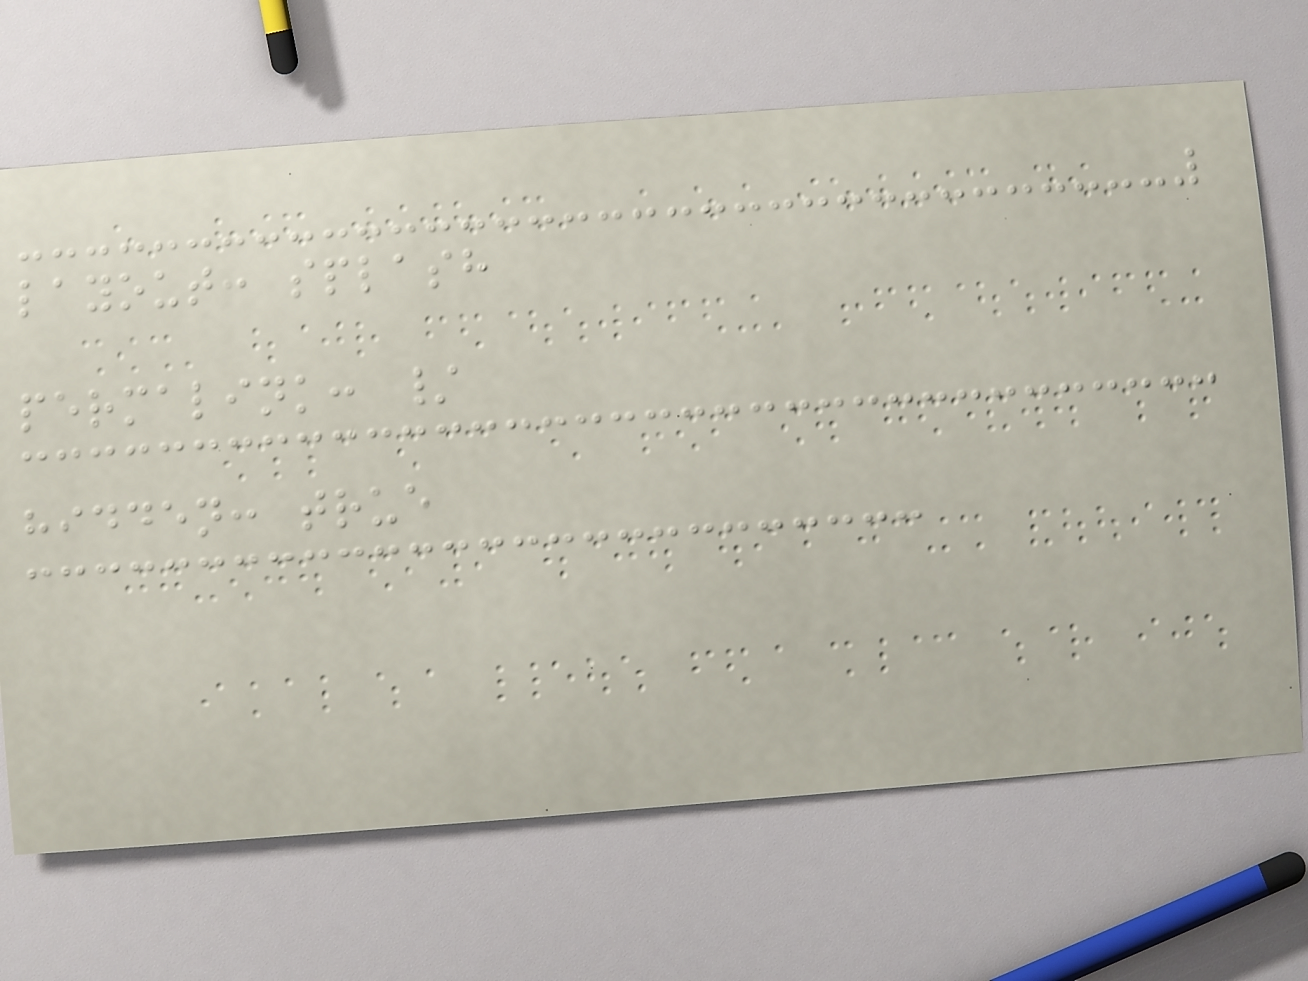layout: splash
permalink: /
hidden: true
